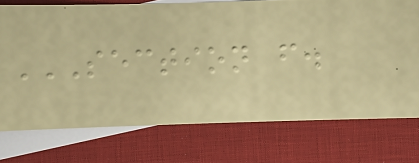SECTION F.
